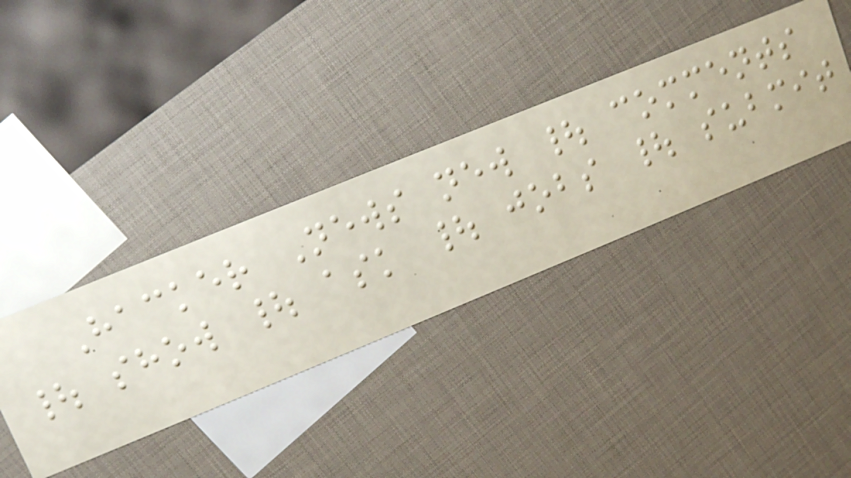Hacker News new | comments
| show | ask | jobs | submit
